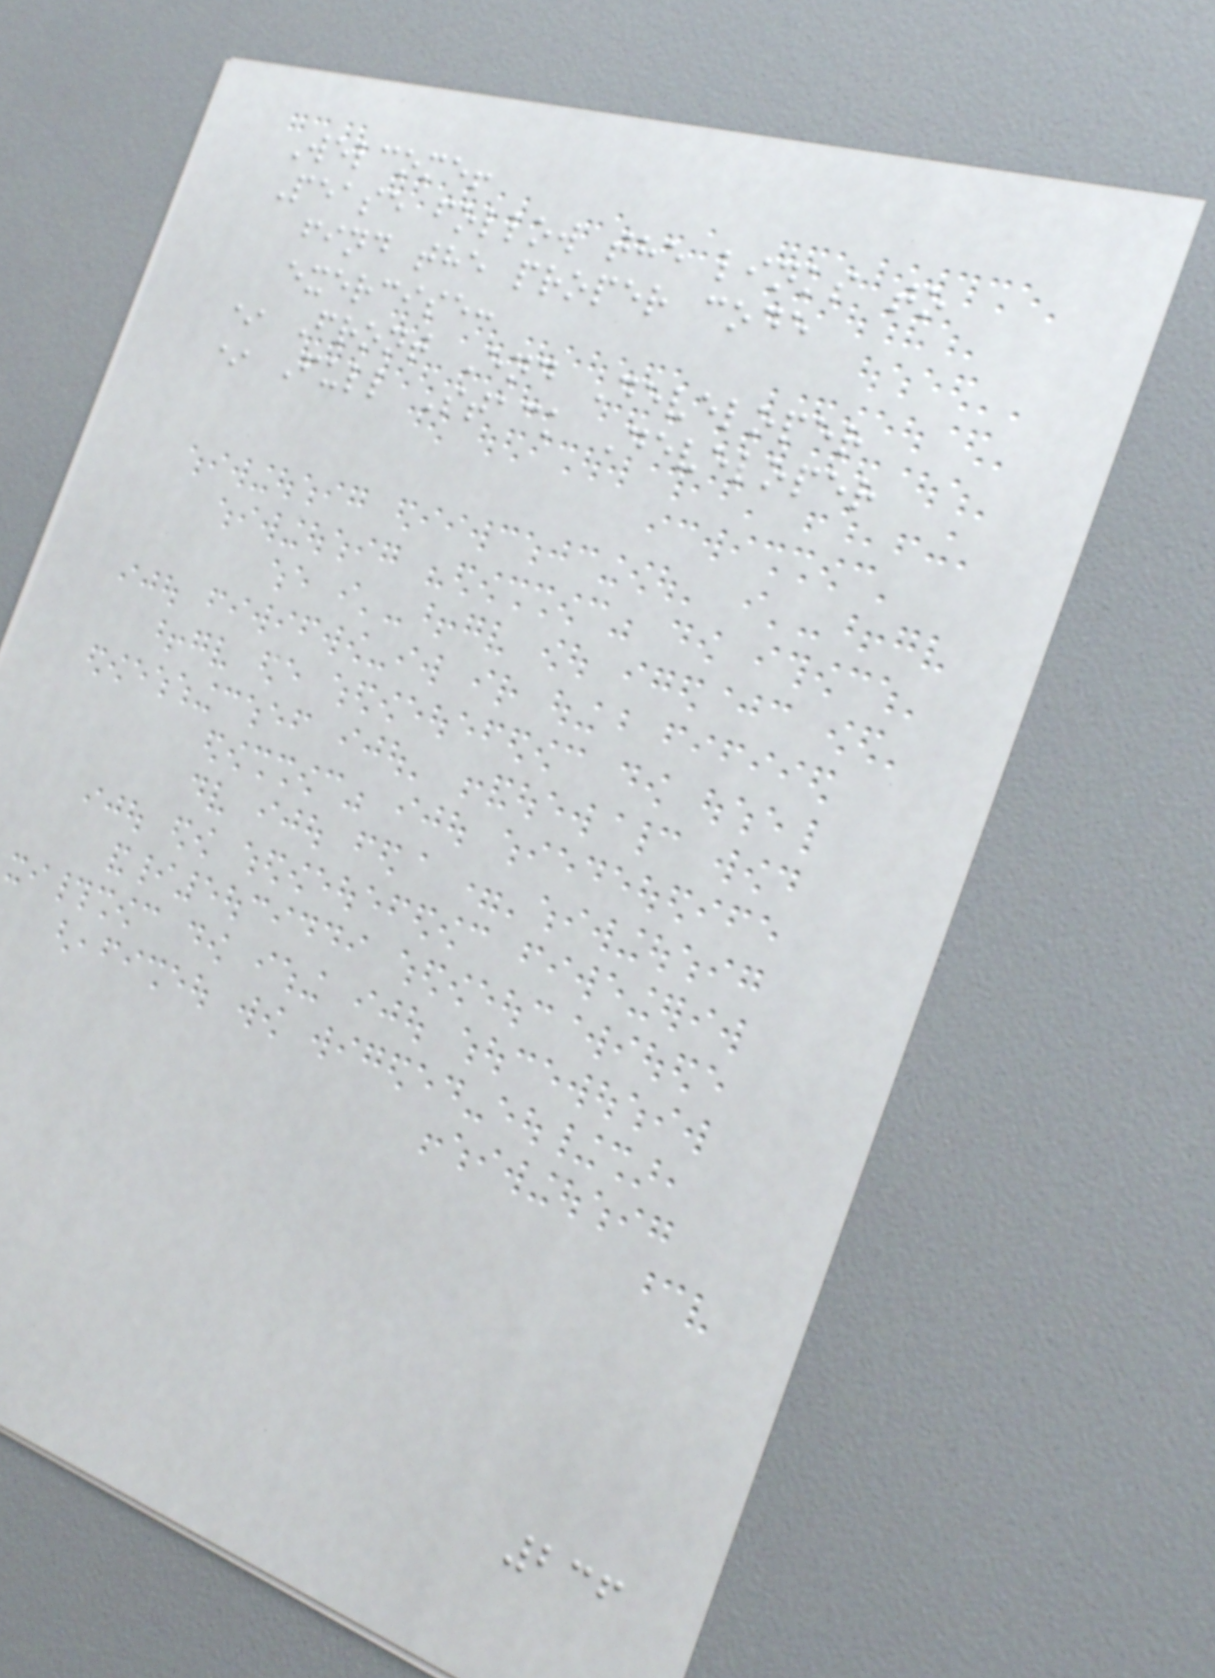Welcome!
Pease follow the links to
find the proper code
exercise:
* Front End Developer
* Full Stack Developer
236
